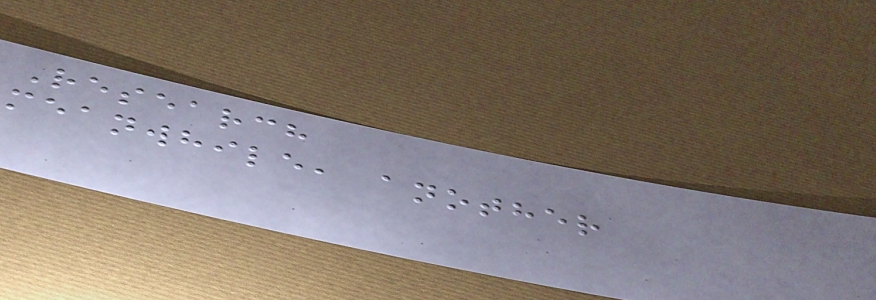Research
meanwhile, another
